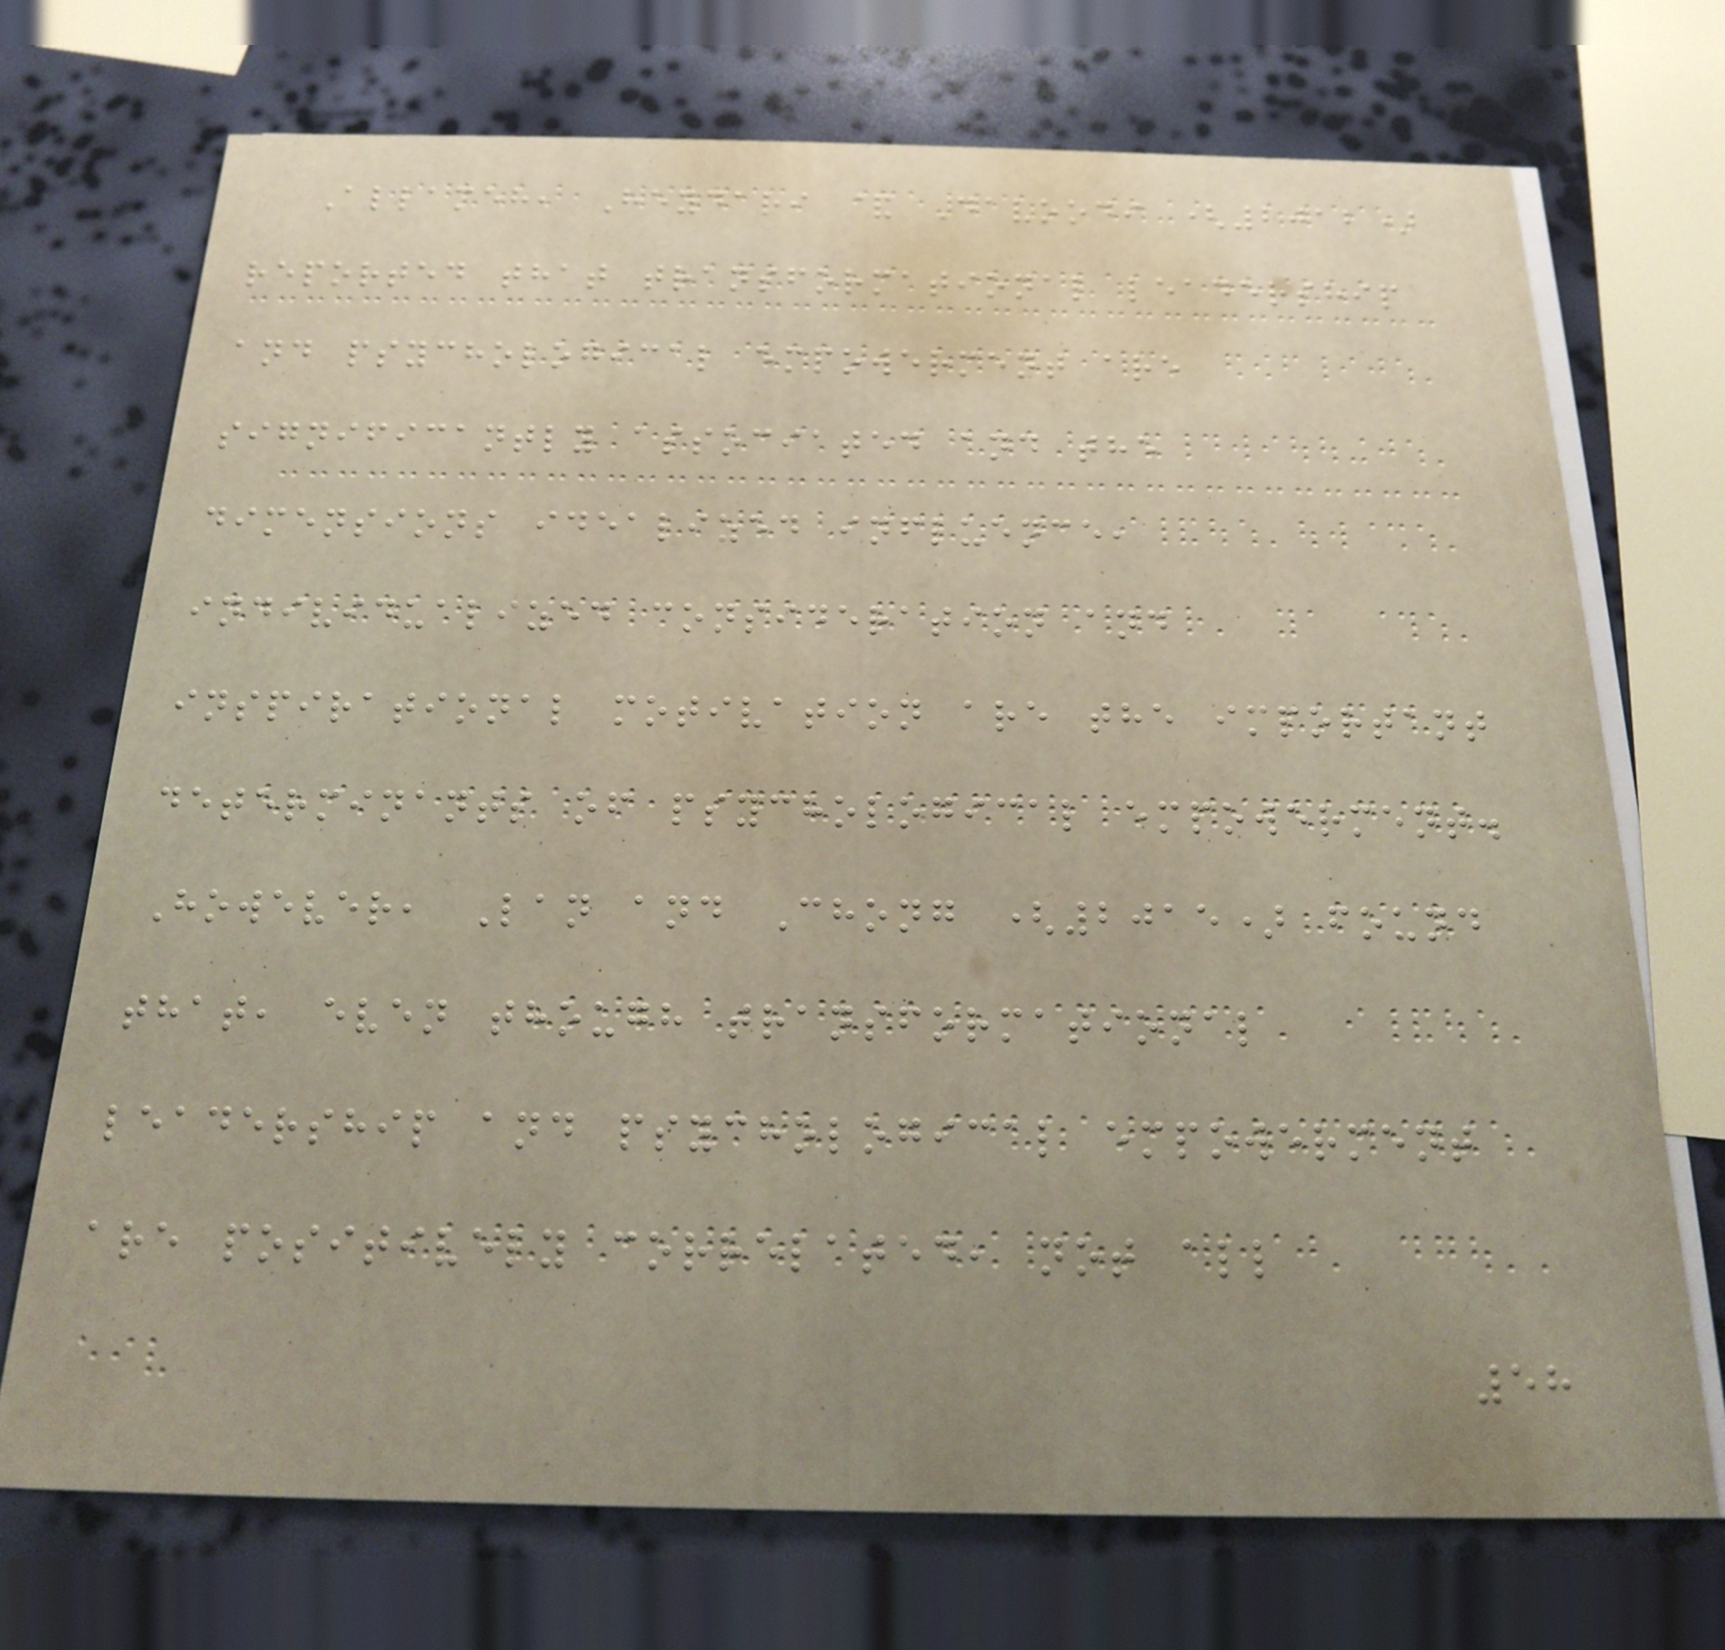Allameh, Heydari & Davoodi (2012)
reported that transformational leadership
and psychological empowerment are
significantly associated and the
dimensions idealized influence,
individualized consideration and
inspirational motivation are the important
determinants of psychological empowerment.
However, Lan and Chong (2015) found
that, even though transformational
leadership and psychological empowerment
are positively correlated, not all
58
